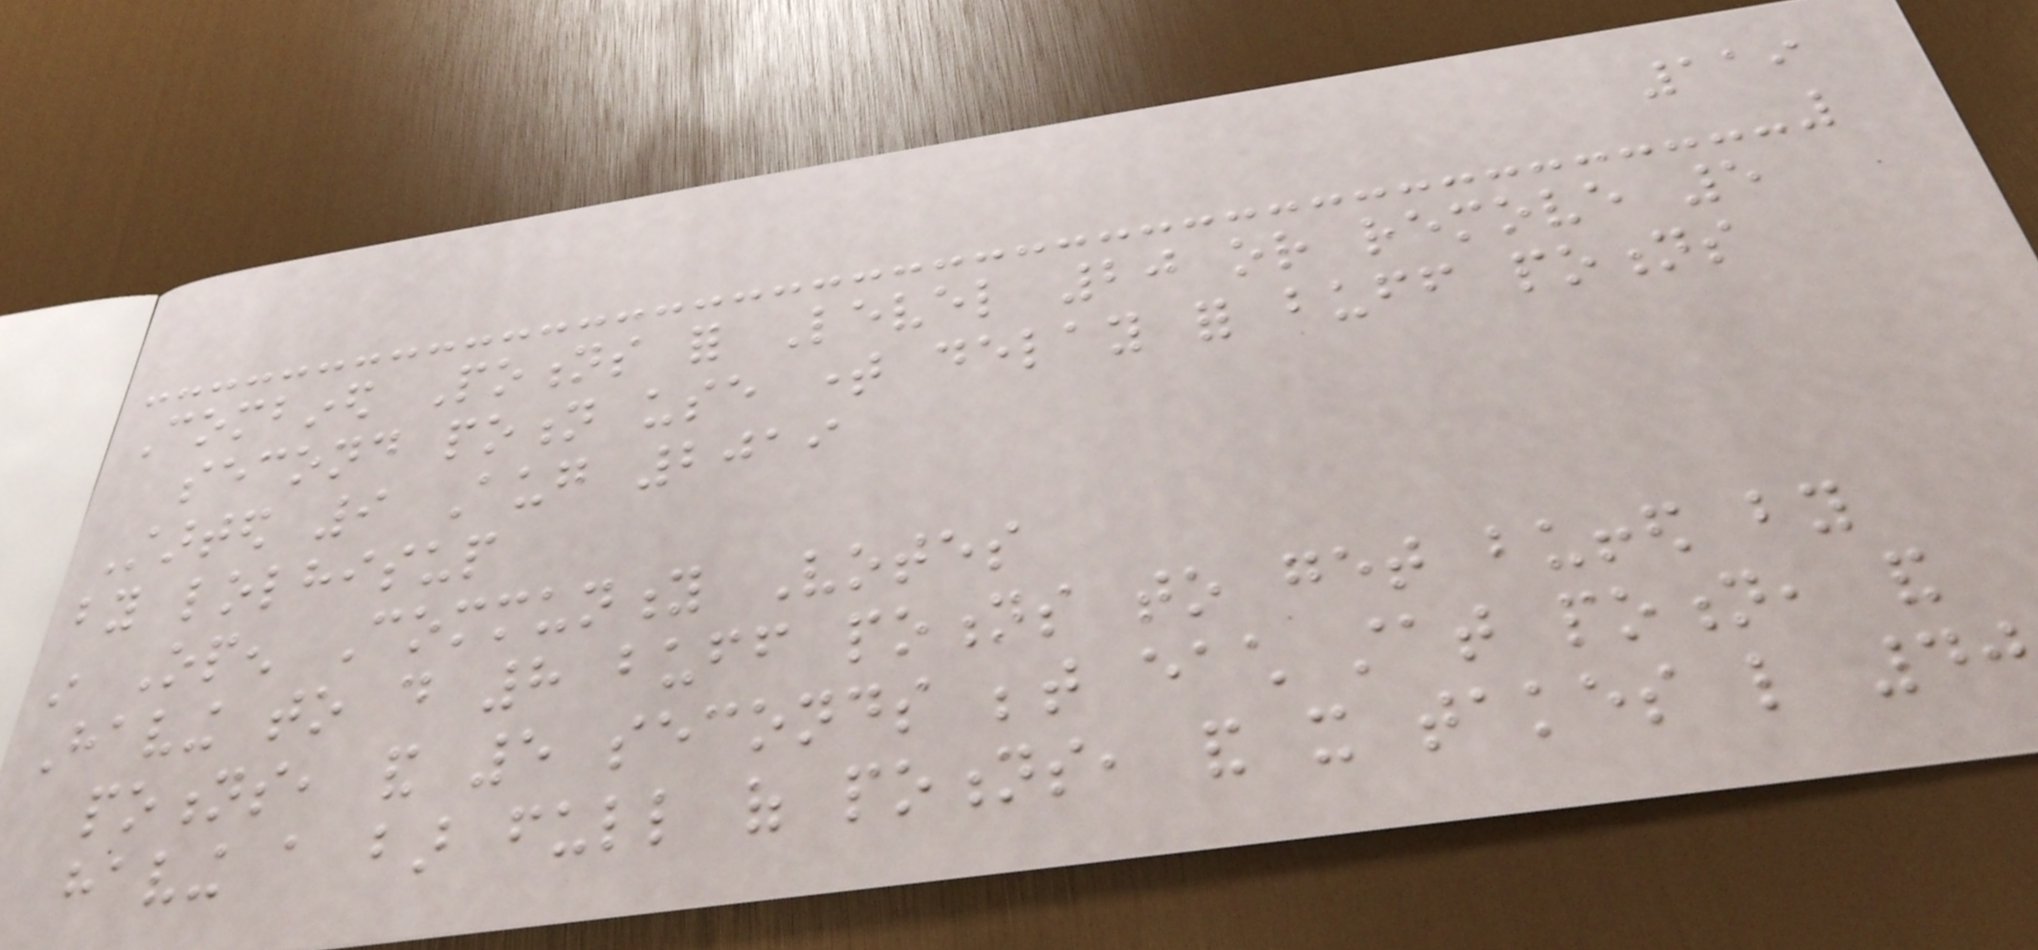119
Combined Potions for Level 20 or remove 5
second potion use time delay for buff potions
Started 9 Aug 2019
by lolhisup
in Open Community Votes
Having to do 8 buff potions to get buffed by
potions, and 5 seconds between each stat potion, and
having a bar full of potions, and it takes like 40
